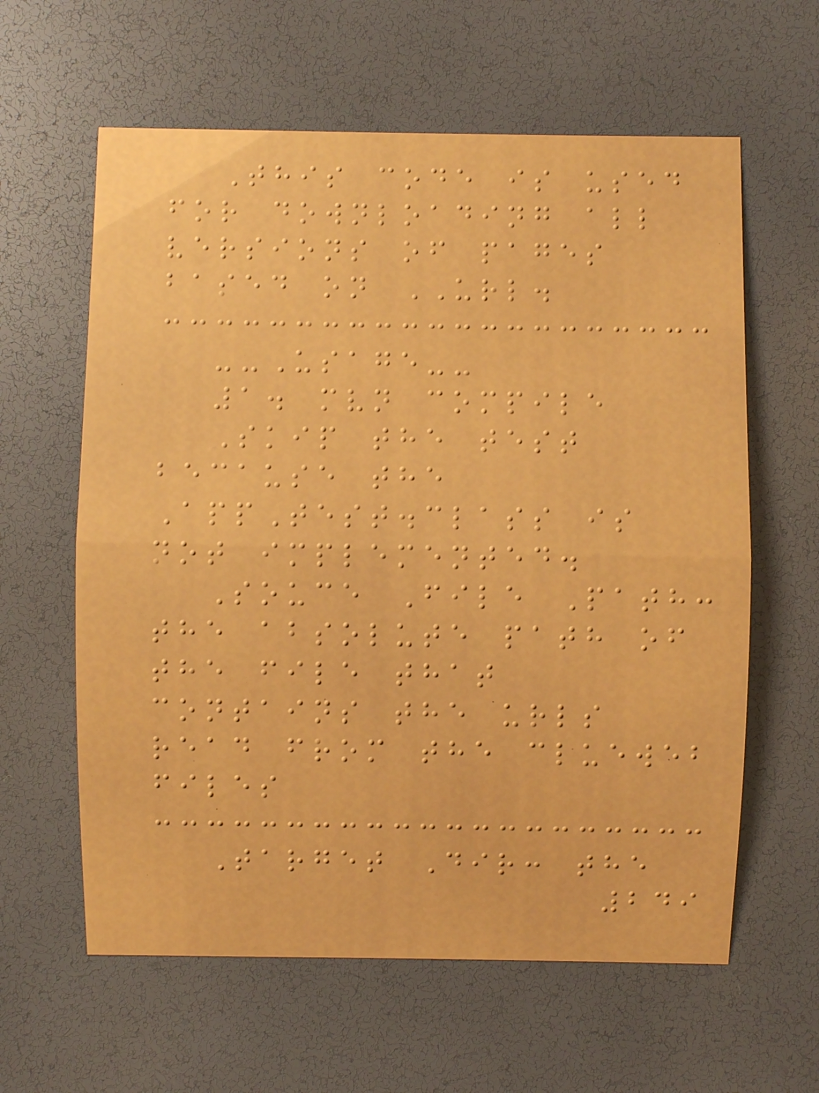This code is used
for downloading all
versions of pages
based on URL.
--Usage--
1. mvn compile
Skip the test
because the
AppTest.class is
not implemented.
Souce File Path:
the absolute path of
the file that
contains the urls
read from the clueweb
files
Target Dir: the
249
